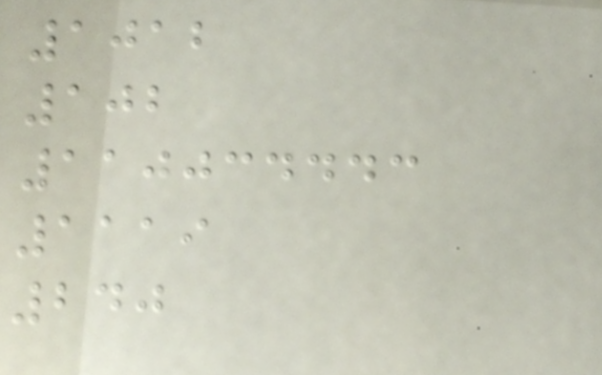1012
102
110034443
1119
240
